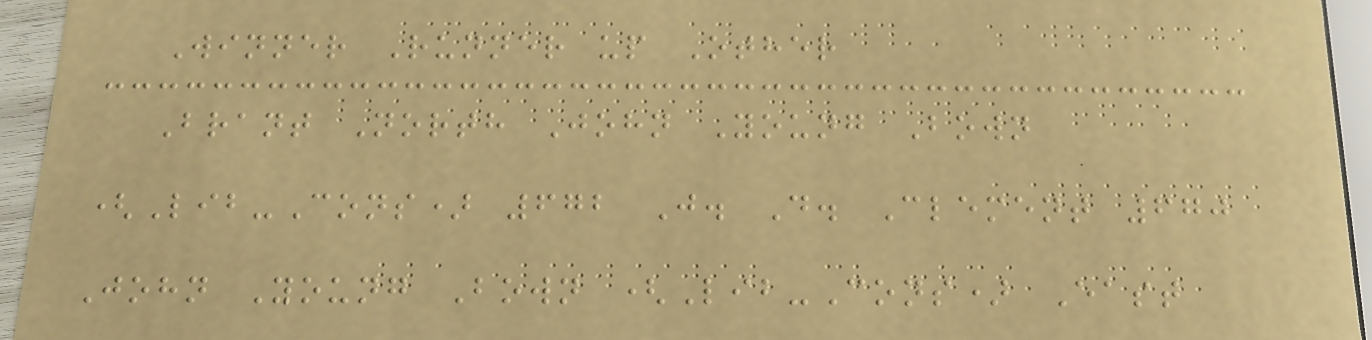Winner Runner up Other
Brant North John Young Bown
(Lib-Cons) 672 J. D. Clement 670
John Young Bown (Lib-Cons) East
